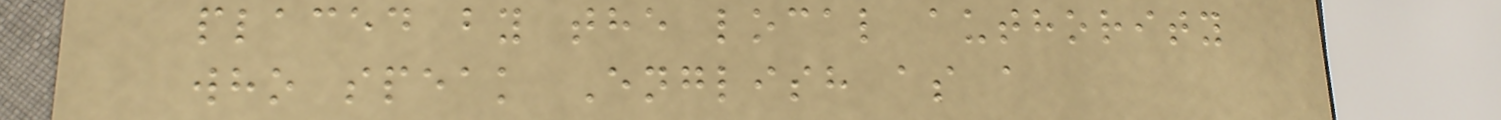placed by the local authority
who speak English as a
